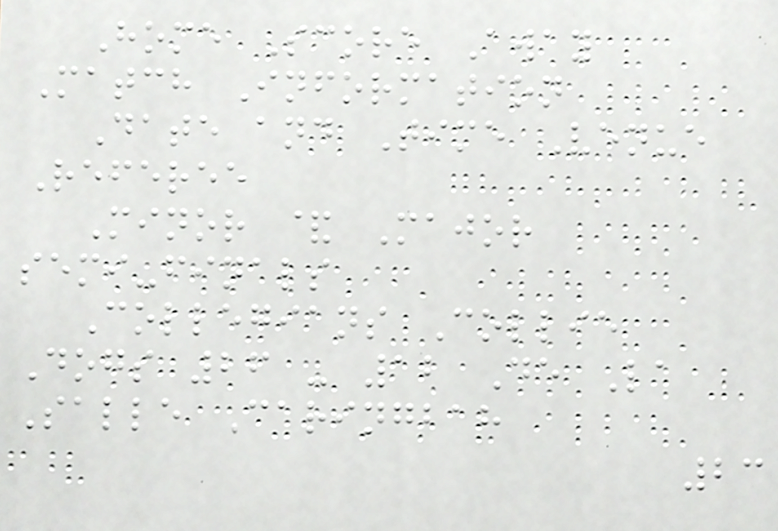Home Score Away
Match Information
Date and Time Venue
Referee
Minor & Major
semi-finals
Collegians Collie
Dogs 26 - 12 De La
Salle Caringbah
23
